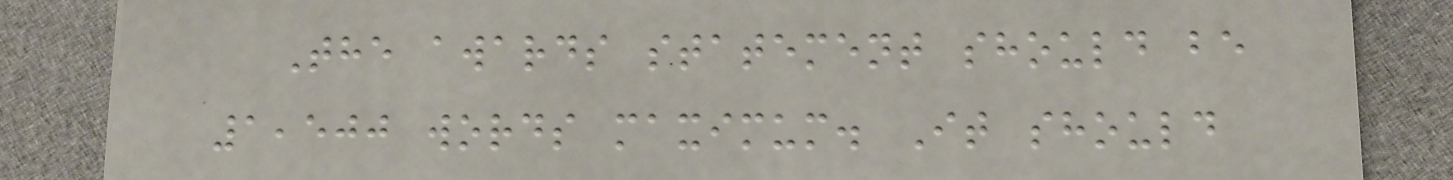The awards statement should be
1,500 words maximum. It should
